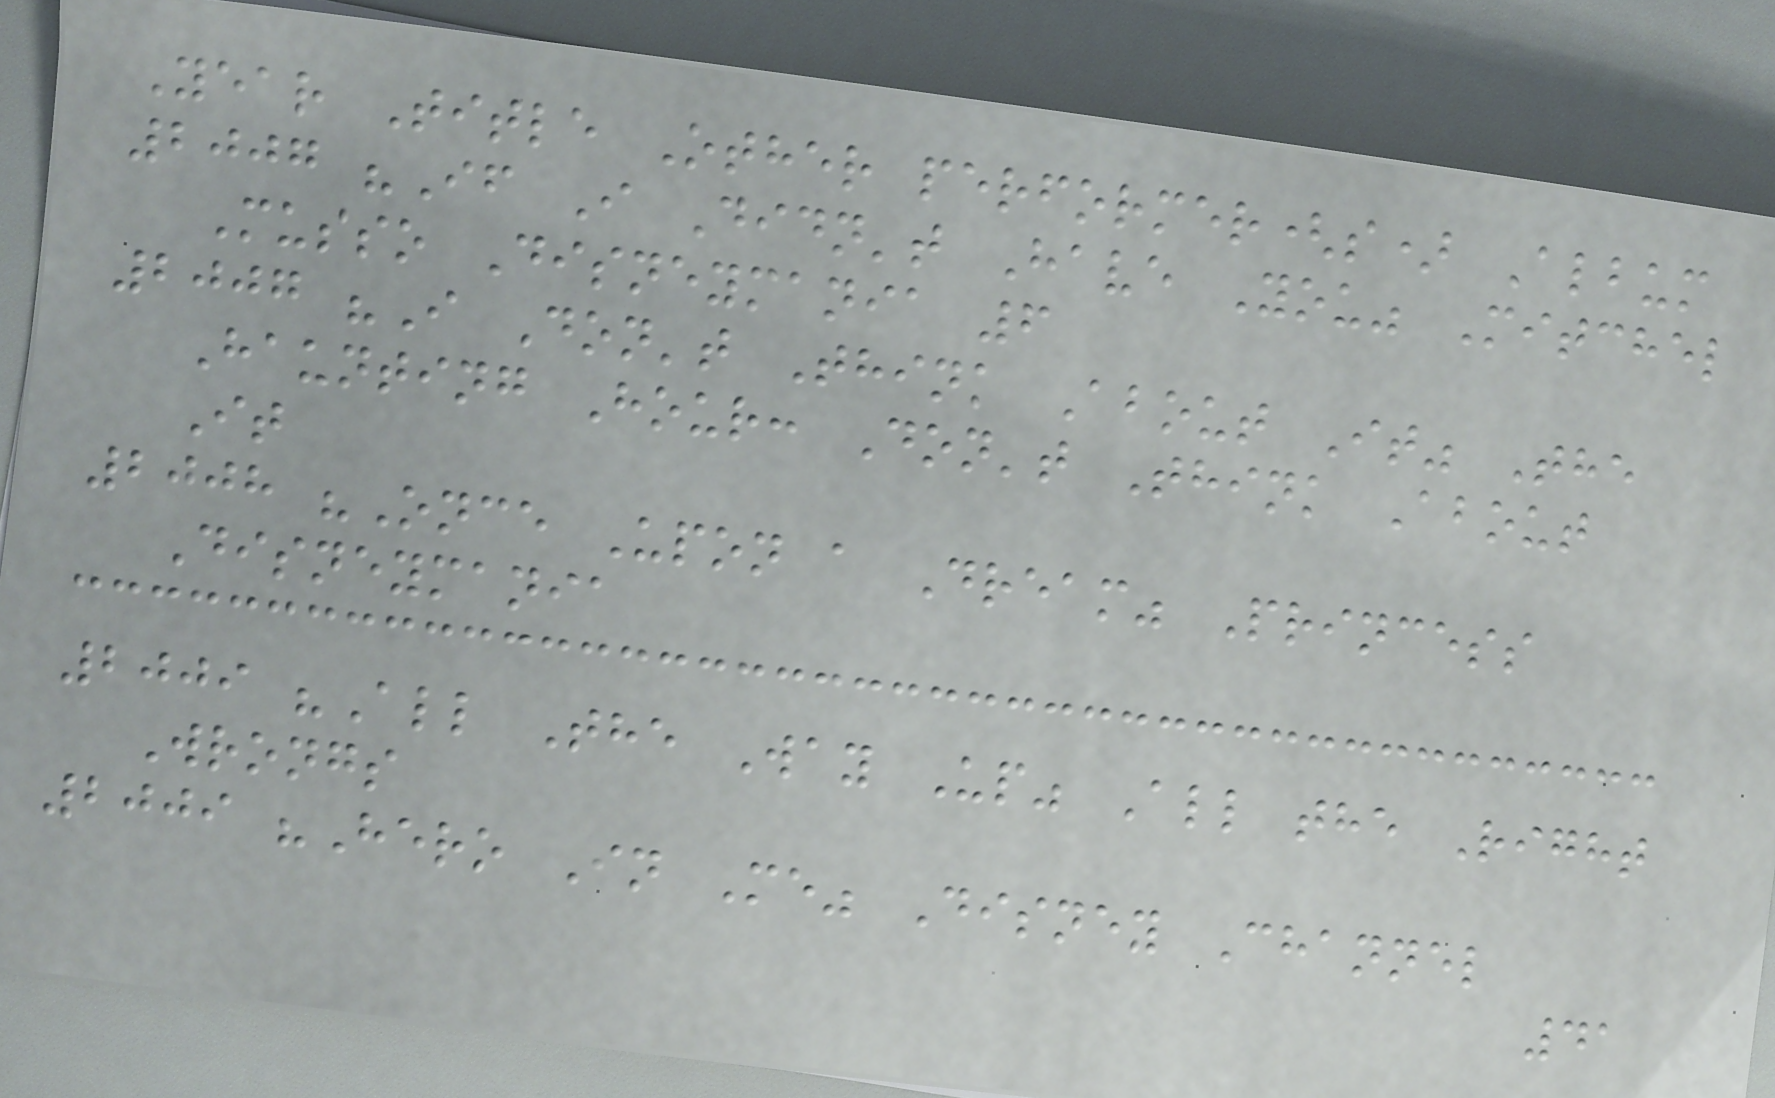Year Title Other performer(s) Album
2007 "If I Didn't Have You" Mitchel
Musso Disneymania 6
2007 "I Don't Think About It" The
Haunting Hour: Don't Think About
It
2008 "Once Upon a Dream" Princess
Disneymania
2009 "All The Way Up" All the Right
Wrongs
2009 "Hero In Me" Disney Channel
41
